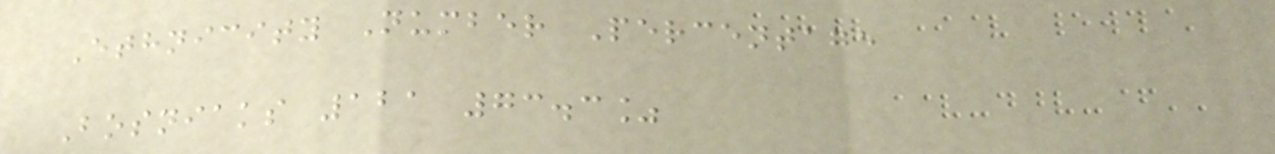Ethnicity Number Percentage
Bosniaks 121 73.3%
